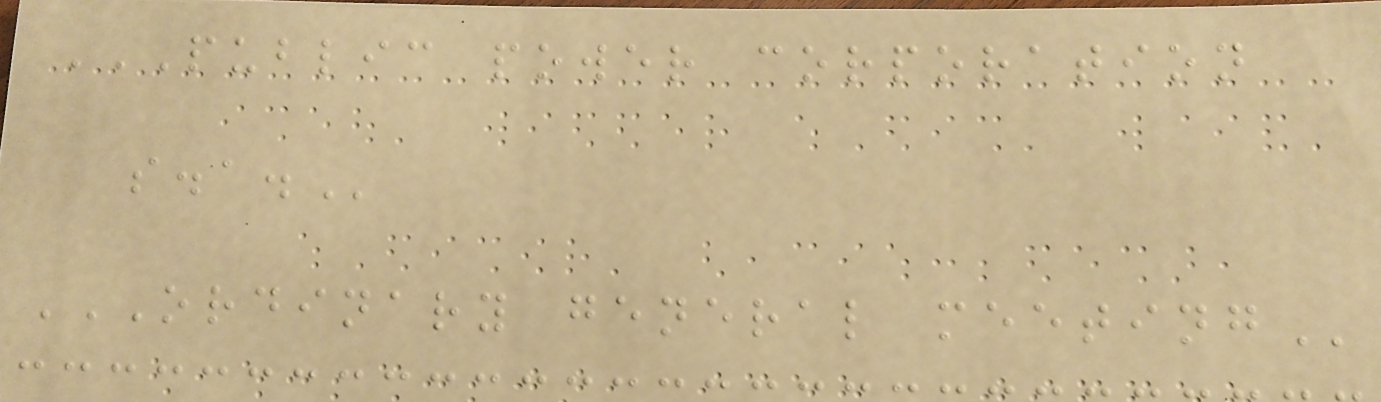PUBLIC POWER CORPORATION
S.A.
ORDINARY GENERAL MEETING
